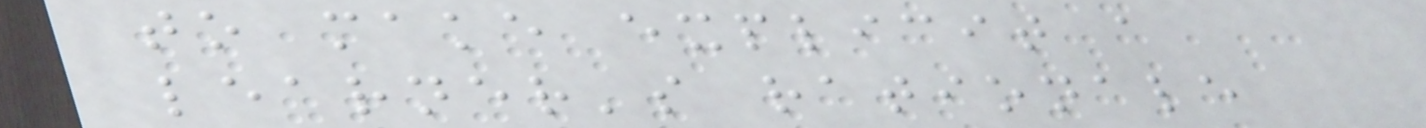to make explicit a
learner's rationale
